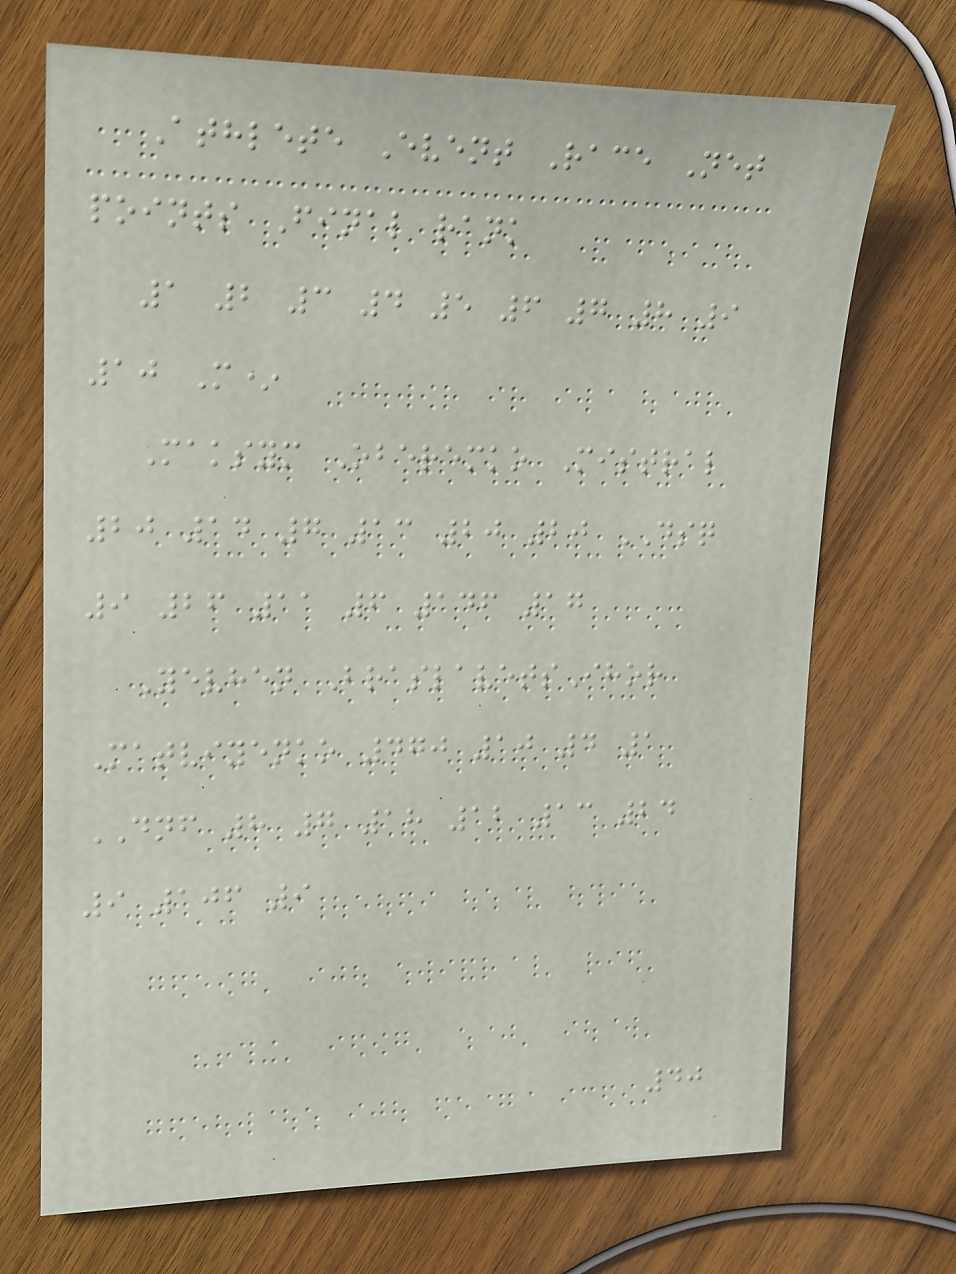Athlete Event Race Net
points Final rank
1 2 3 4 5 6 7 8 9
10 M*
Maksym Oberemko Mistral
20 14 7 13 20 20 DSQ
9 26 11 6 146 17
Yevhen BraslavetsIhor
Matviyenko 470 10 4 1
DNF 8 7 18 12 13 24
9 106 9
40
